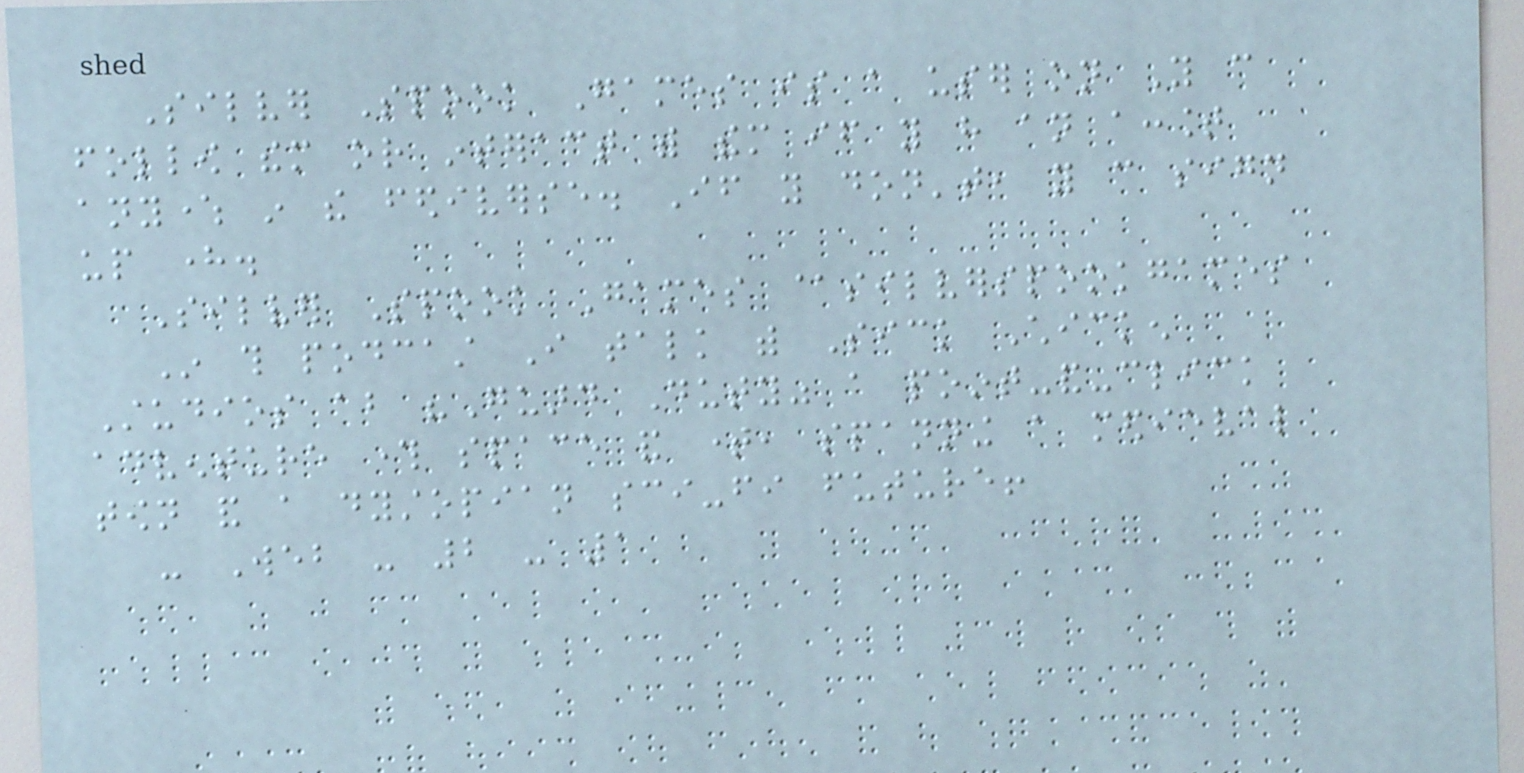Silver Spook Games is a user on You can
follow them or interact with them if you have an account
anywhere in the fediverse. If you don't, you can sign
up here.
Silver Spook Games @silverspookgames
In this podcast I talk with Sick Chicken
Studios about "Guard Duty" a point-and-click
adventure through space and time, spanning a medieval
town and a dystopian sci-fi future!
- Web - 2 - 1
